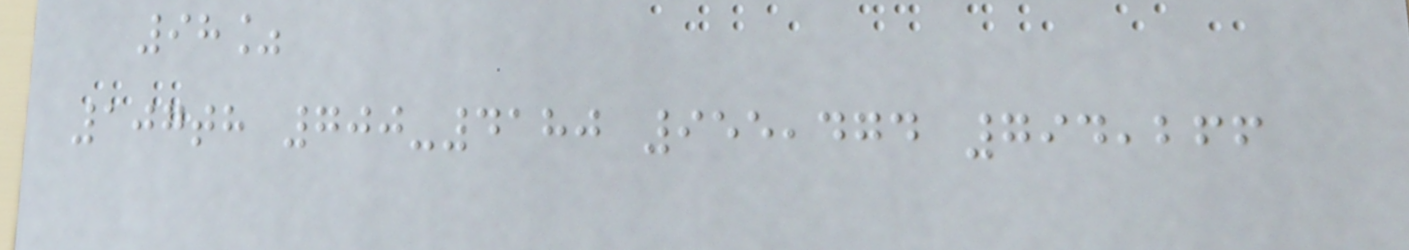98%
107th 700-4180 955,474 794,266
